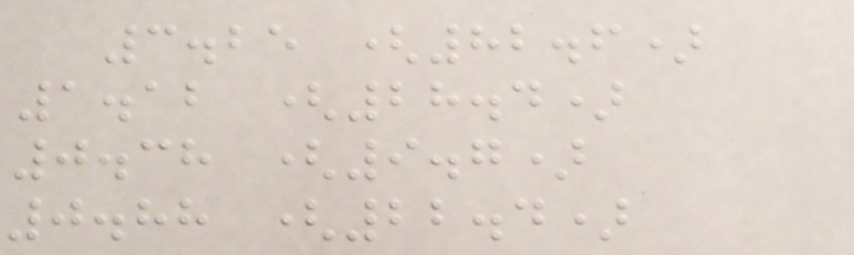3.25 (82.6)
1.12 (28.4)
0.38 (9.7)
0.88 (22.4)
